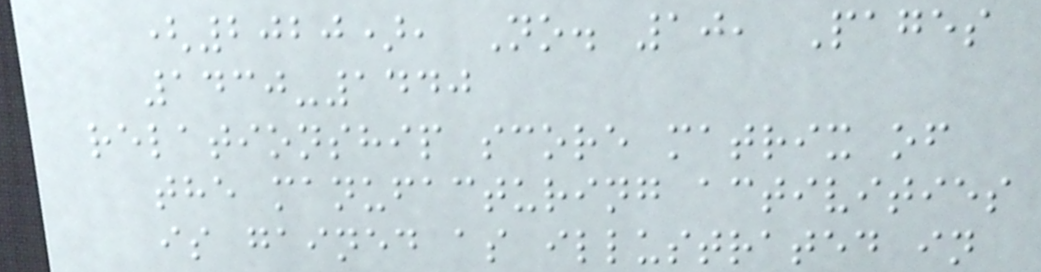(2020), No. 10, Pages
1430-1440
relationship score matrix of
the manufacturing activities
is gained as illustrated in
